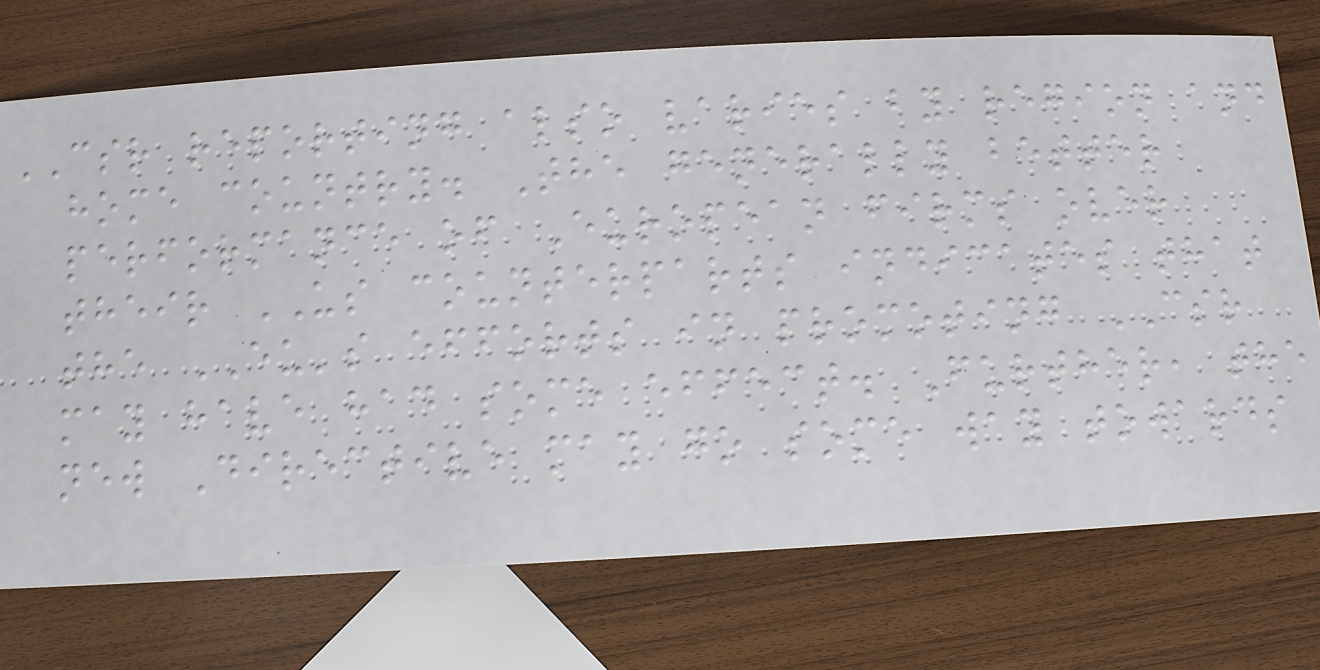CSR reporting also varies by region and
home country. The generally better
performance of European firms over
their US counterparts indicates that
the EU's efforts in promoting CSR
may have had some effect. Further, the
new Directive may go some way towards
